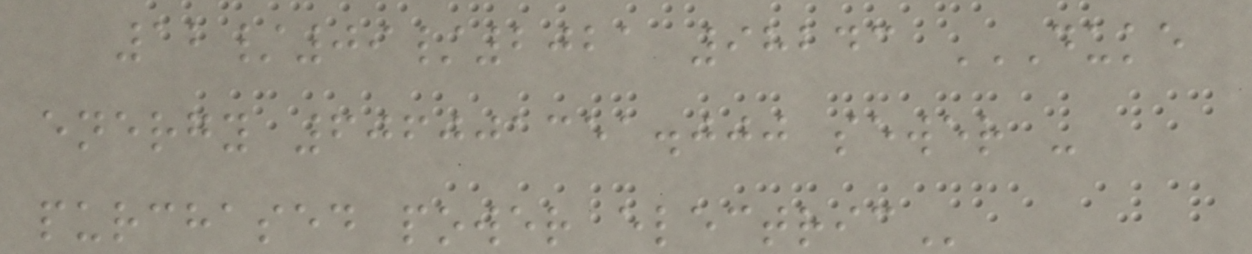12/09/2021 98243 DUKE
ENERGY 606001351.000 SEWER -
PURCHASED POWER ELECTRIC
